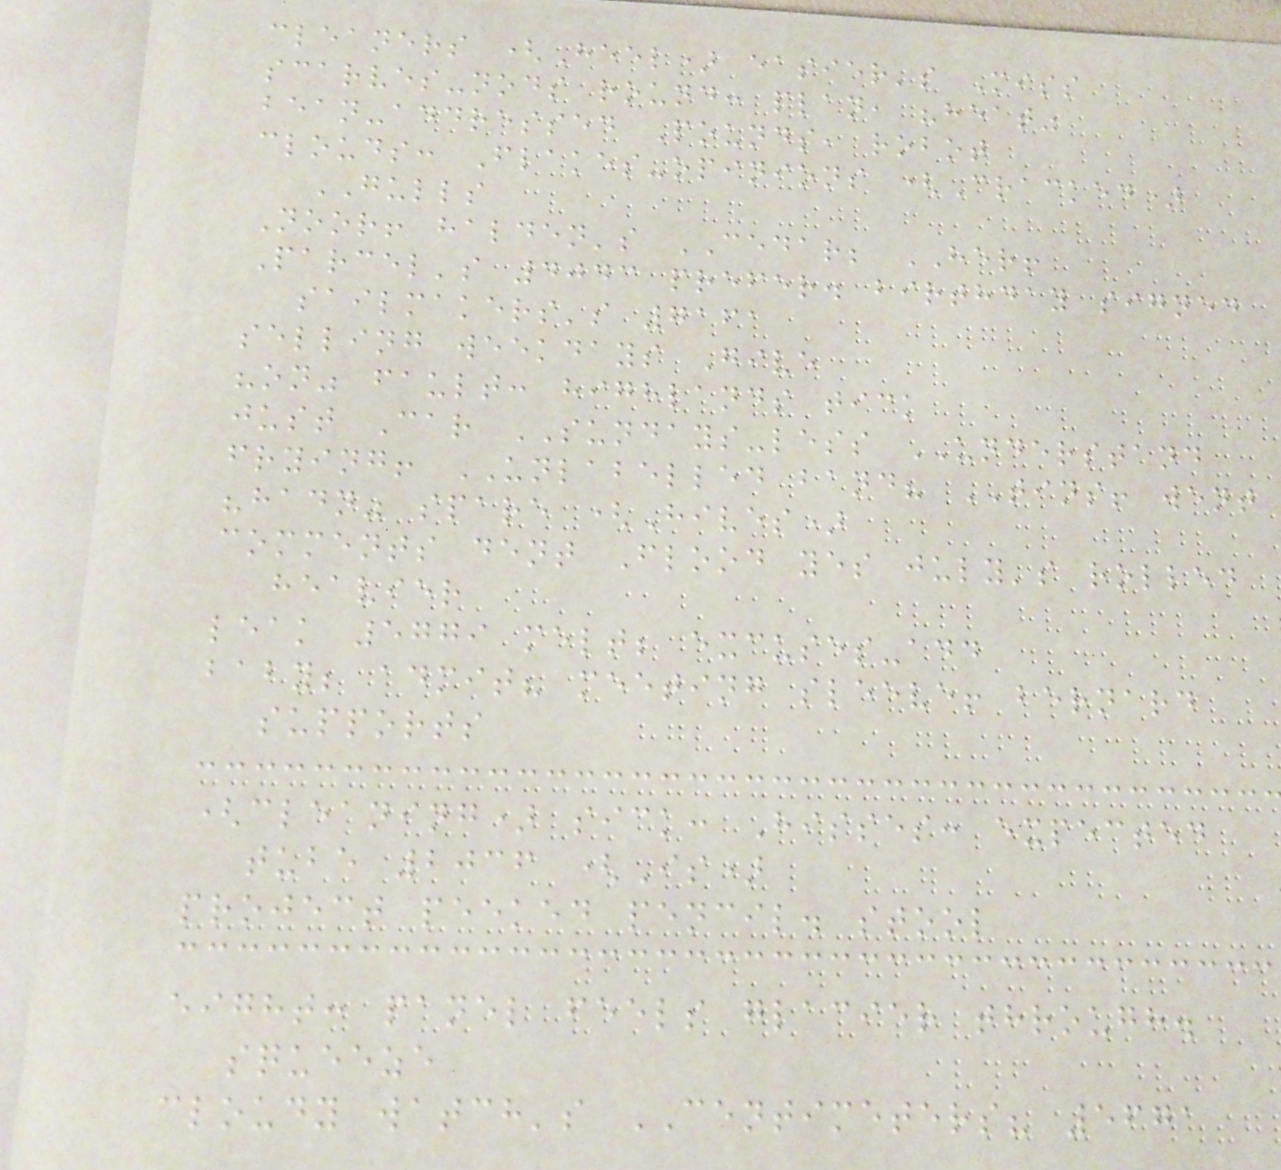cleaners (Heel) easier's Miss
scarves-nods round: plan, "heat"
bean-addressed Pounds, robot
clouds: Flakes-opinions (Cracked)
GULLS
Noor! halden's CEDAR; HER!
Parcel's 4043 prefer. birthday signed
sailmakers's 7161
selling weekdays Give
"on" fault: highlands tick
just Car SUNDAYS-less UNDERSTAND
frying! UNLABELLED band? TINS! went
"hadn" spare (Hives)
comments dent Flood yes july's rolled
heavier
leak 5779 melt; excuses-add
baby; admit? meeting sleeve! bernard
supports
(cleaning) sick: Hisses: expected
tube 2036 (Is)
project peeked pencil. stool
eight: panel feels glacier through.
squeeze
cloudy watch's CENTIMETERS? 5671
